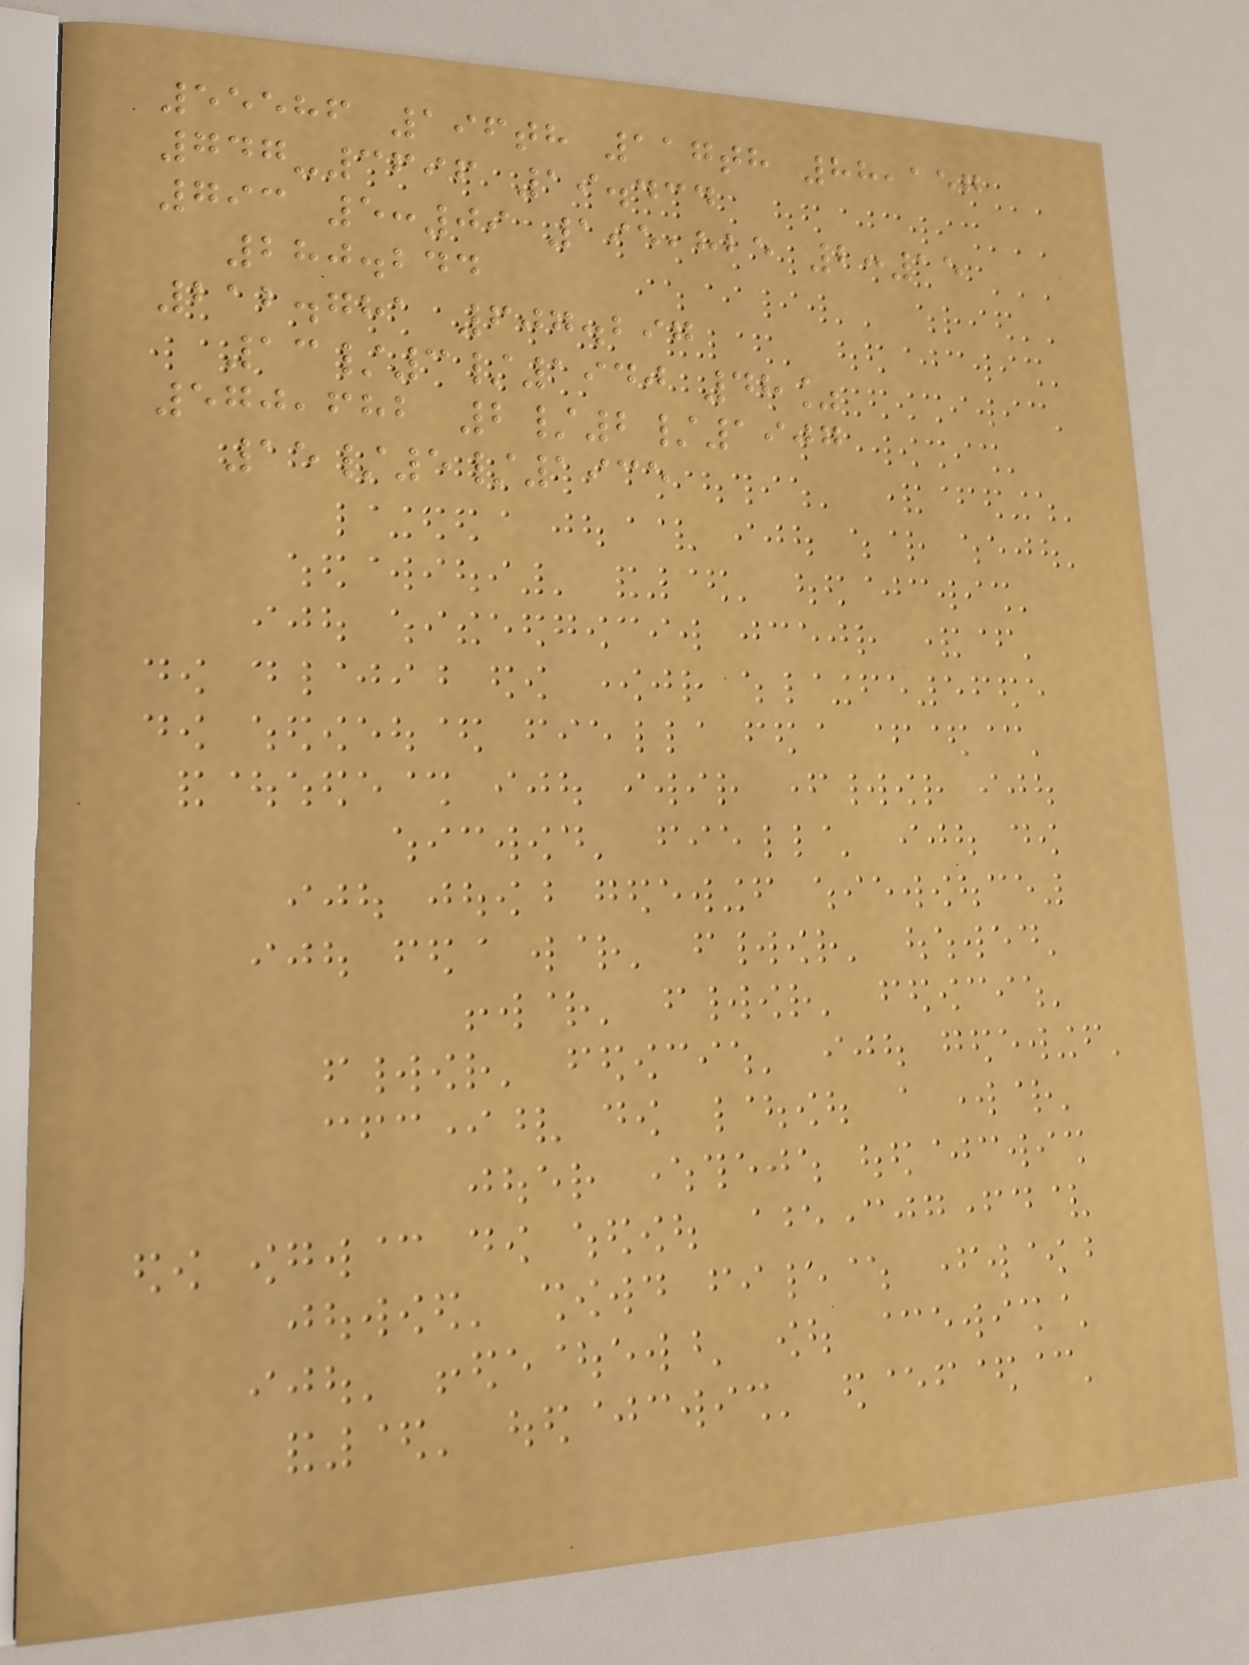55586 196th 117th 88,157
747-3696 19.434
793 5:09 195,825 2:15
280.244
212.781 607.297
13/3/1940 48%
570,682 2/2/1907
15/5/1935
